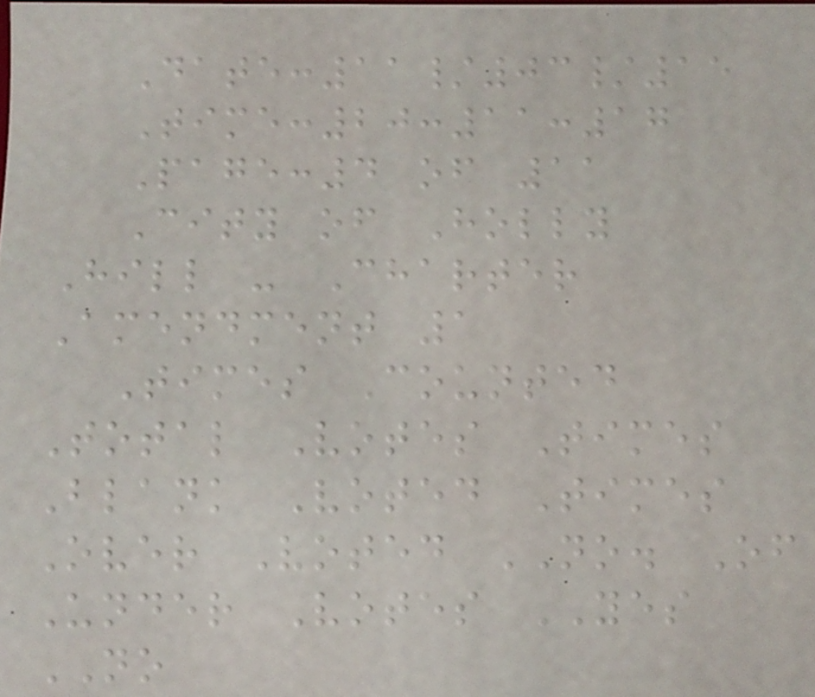Date:11/03/15
Time:20:11:17
Page:4 of 11
City of Holly
Hill - Charter
Amendment 1
Times Counted
Total Votes Times
Blank Voted Times
Over Voted NO. Of
Under Votes YES
NO
